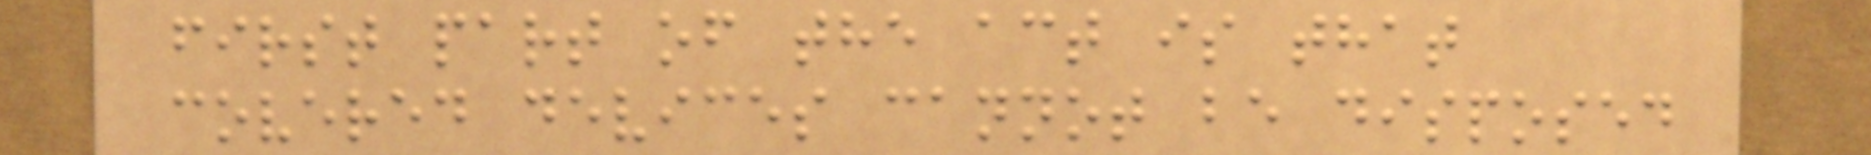first part of the act is that
covered devices cannot be disposed
